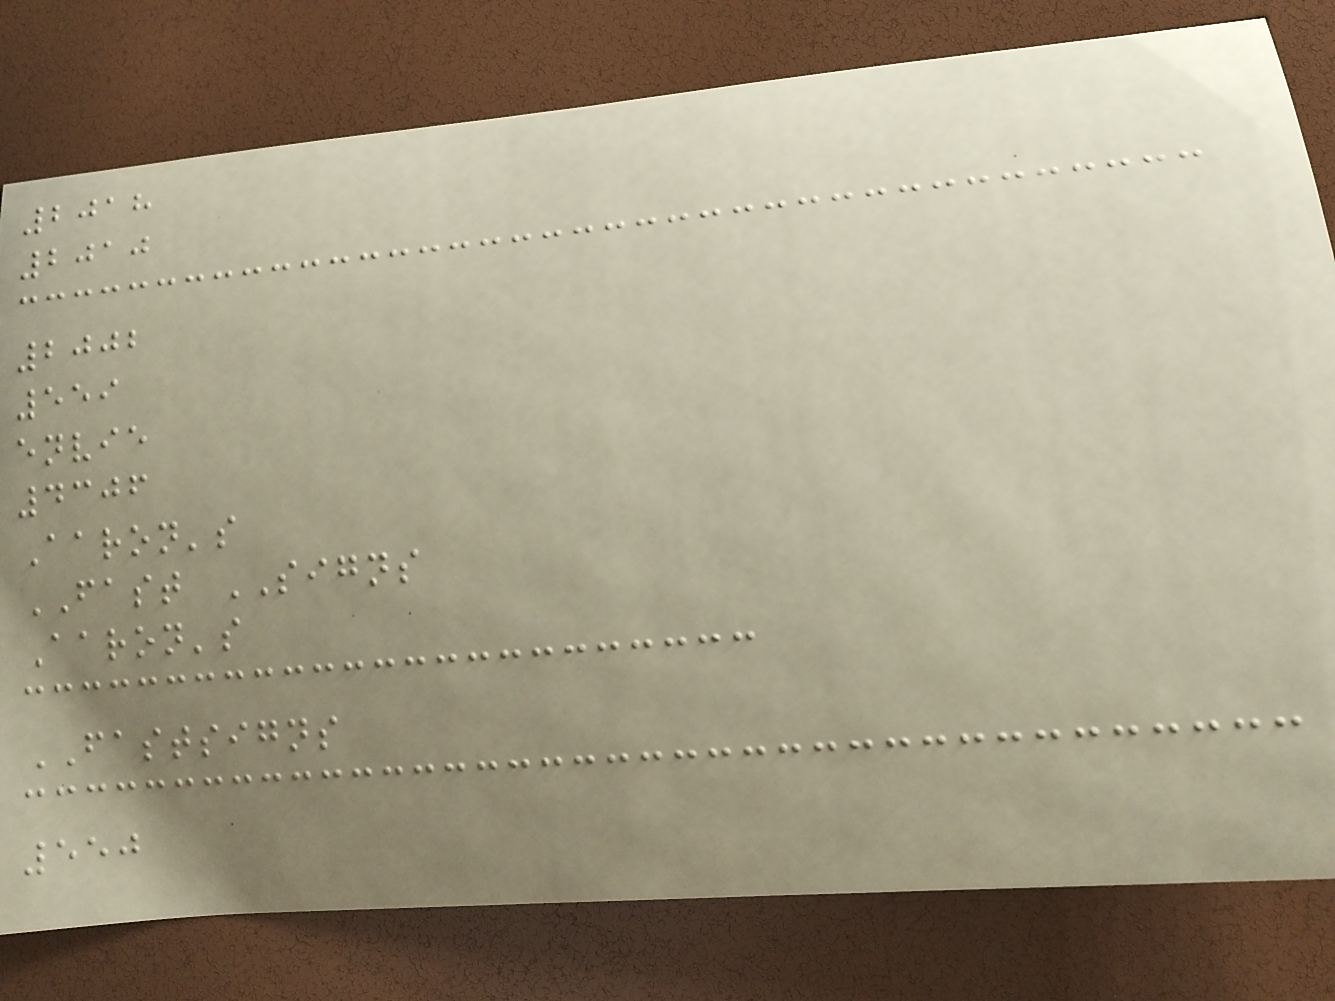2018
2010
2002
559
envie
4306
Aaron's
FAST SIGNS
Aaron's
FASTSIGNS
550
